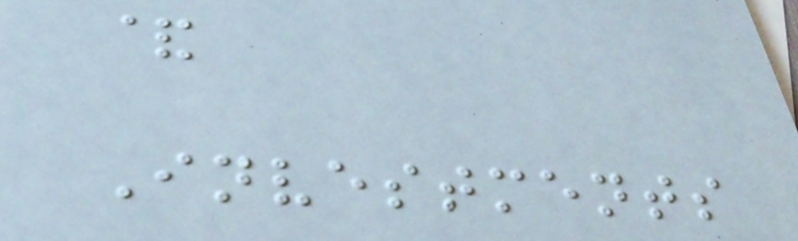&
Investments
